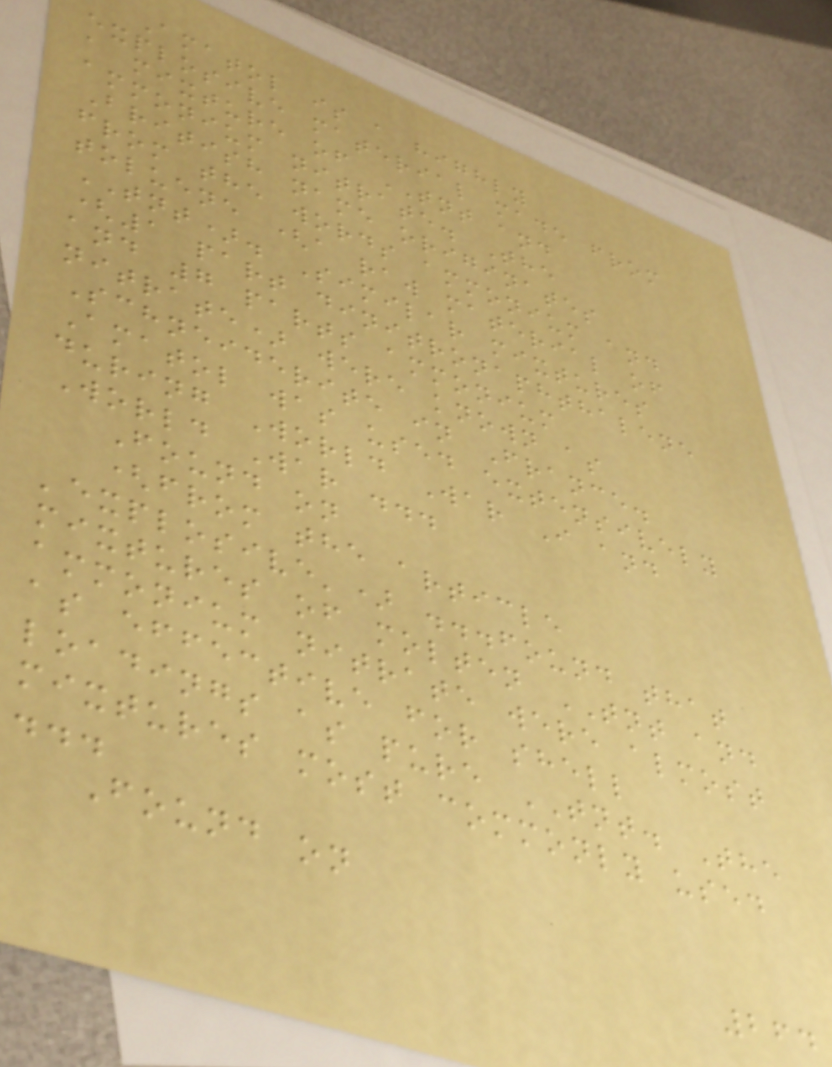Amatol is a highly
explosive material made from
a mixture of TNT and
ammonium nitrate. The
British name originates
from the words ammonium and
toluene (a raw material of
TNT). Similar mixtures
(1 part dinitronaphthalene
and 7 parts ammonium
nitrate) were known as
Schneiderite in France.
Amatol was used extensively
during World War I and
World War ...
Found on
(from the article
'explosive') ...found that
mixtures of molten TNT and
ammonium nitrate were almost
as effective for shell
loadings as pure TNT. The
mixtures most commonly used
...
Found on
264
